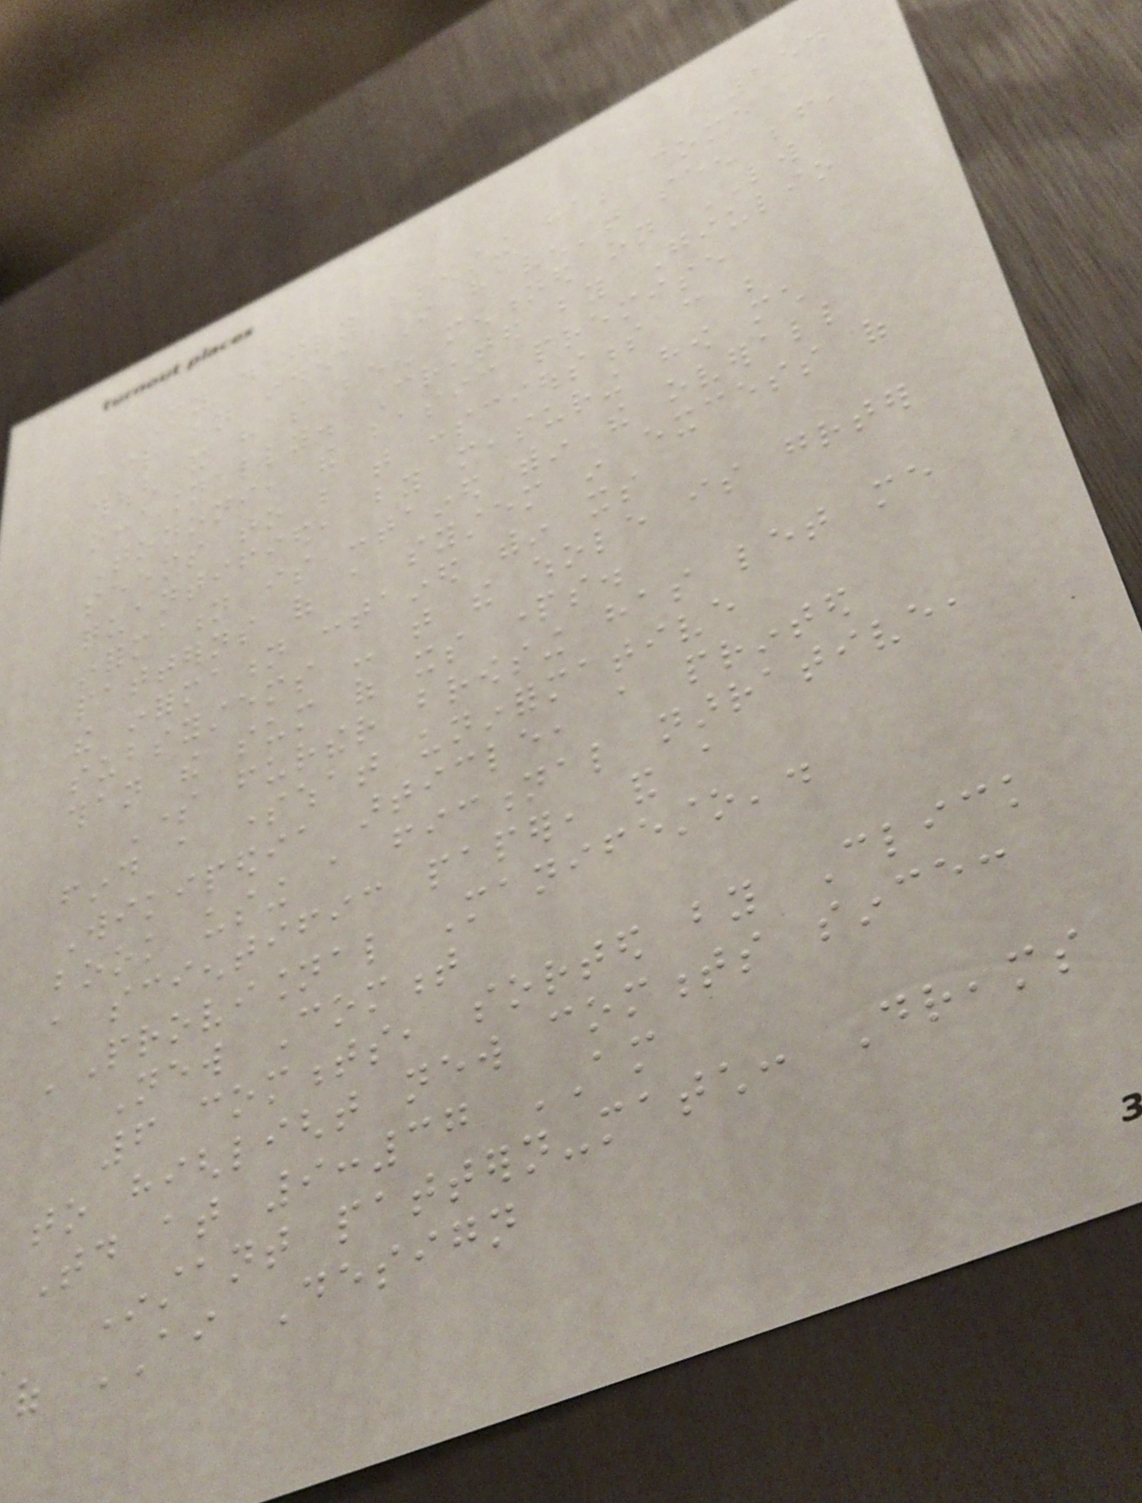154
My daily browsing has come
across an idea I haven't seen before,
though it has been mentioned on LW
occasionally. Created by Giulio
Tononi, the basic premise
seems to be that consciousness can be
quantified, by measuring how much
information is contained within the overall
patterns of a system in excess of
the information contained within its
subsystems - that the whole is greater
than the sum of its parts.
Some further browsing has let me
find a somewhat uninformative
Wikipedia article, a printed
book using a fictional narrative,
a scientific paper, and a
'Provisional Manifesto'.
New Comment
6 comments, sorted by Click
to highlight new comments since:
Today at 9:37 AM
Instant pattern-match: Dreams
of AI Design
